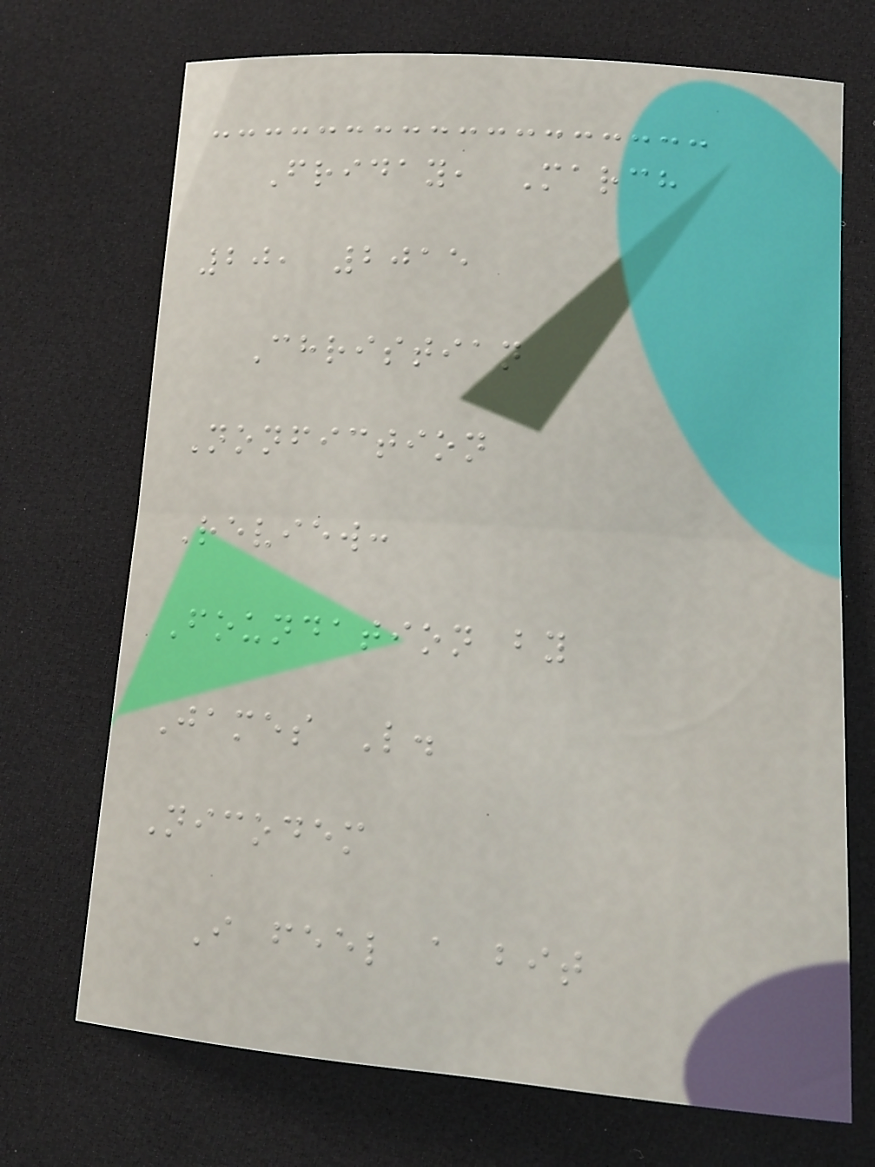Friday, March
20, 2015
Christian
Nonfiction
Review:
Foundation by
James L.
Nicodem
I feel a bit
